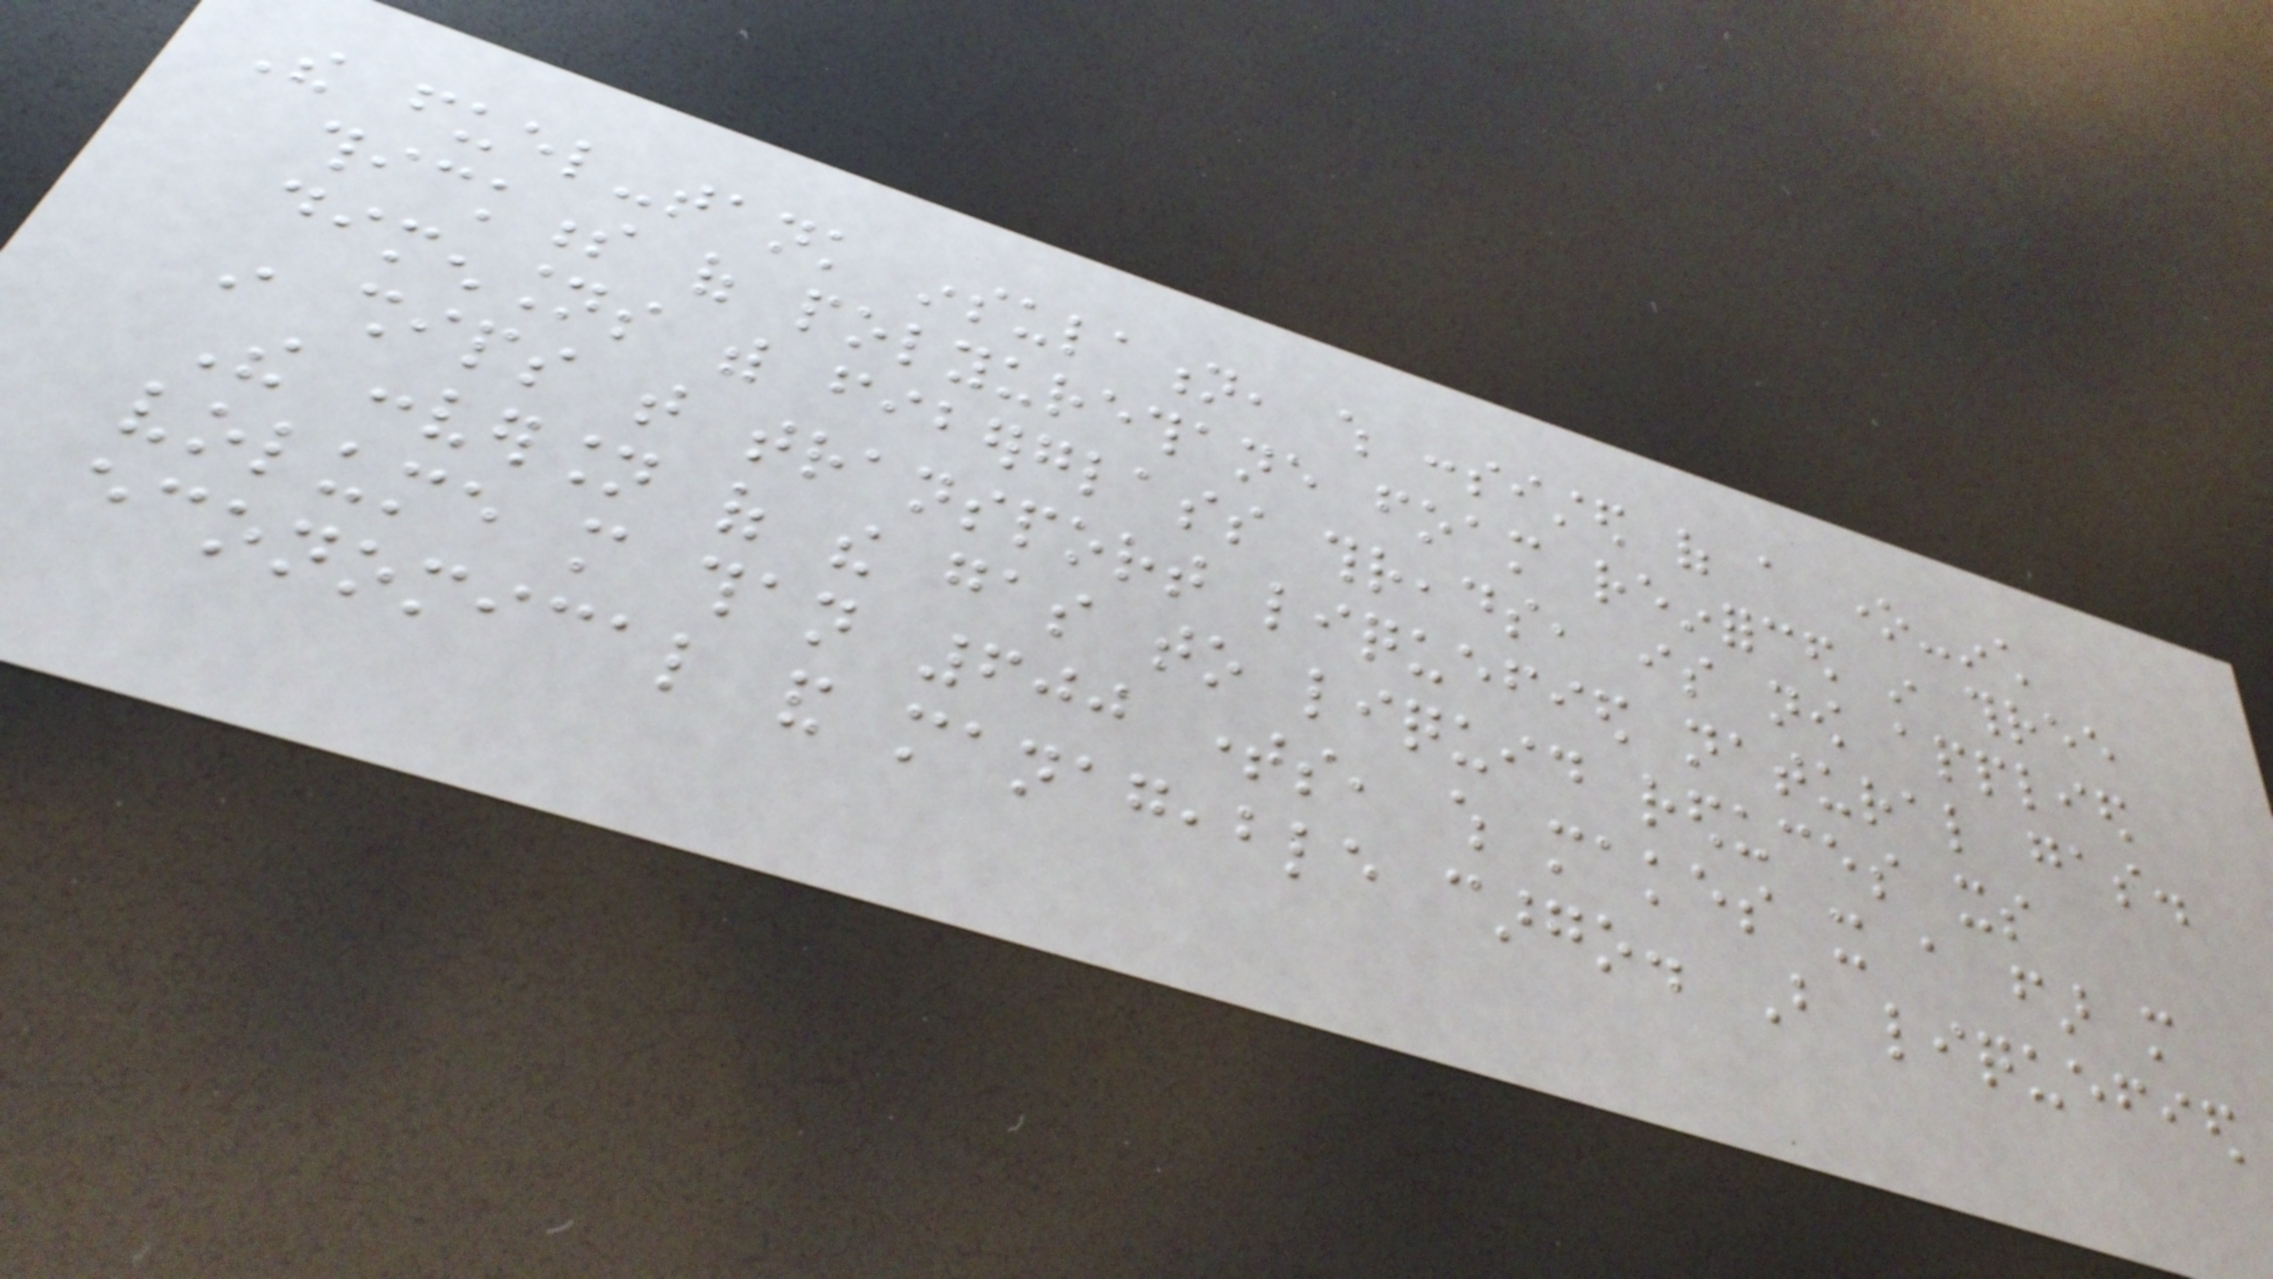The fuel-tank insulation, which consisted of a one-inch
thickness of polyurethane foam reinforced in three
dimensions with fiberglass threads, is now applied
in ships that transport liquefied natural gas.
The conversion of the gas to liquid reduces its
volume more than 600 times, which makes it a far more
economical and manageable cargo. But liquefied
